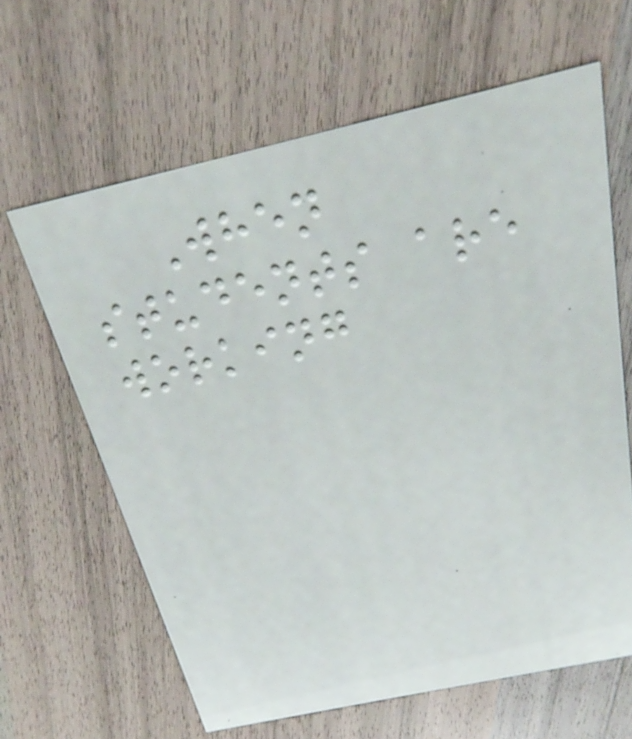When
students are
working
